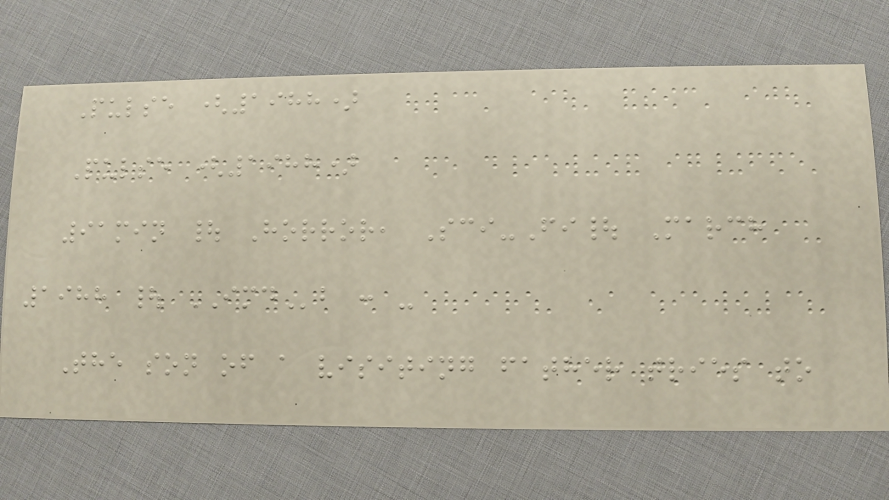Pulse (1988)
Pulse (1988)
91min | Horror, Sci-Fi| March
1988 | IMDb : -
The son of a visiting father tries to
